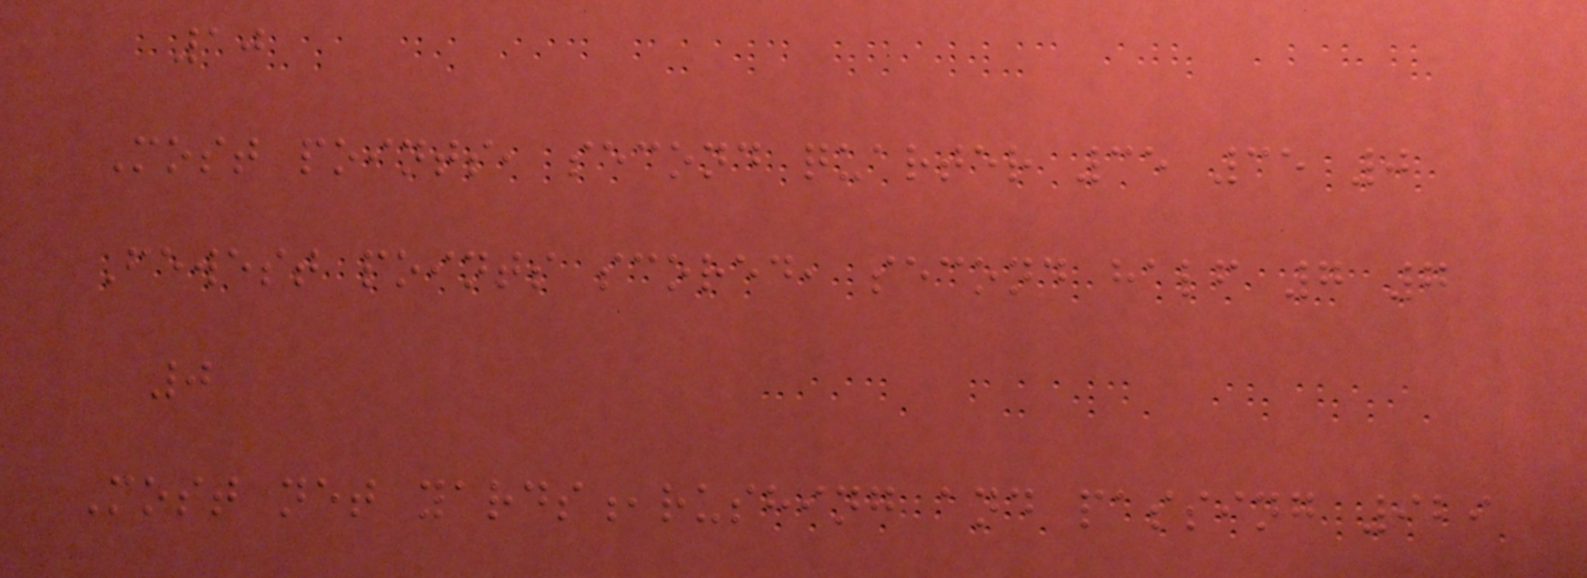10
Most points, second quarter 35 35 0
Fewest points scored, second half 7 7
0
Most net yards,rushing and passing 929
